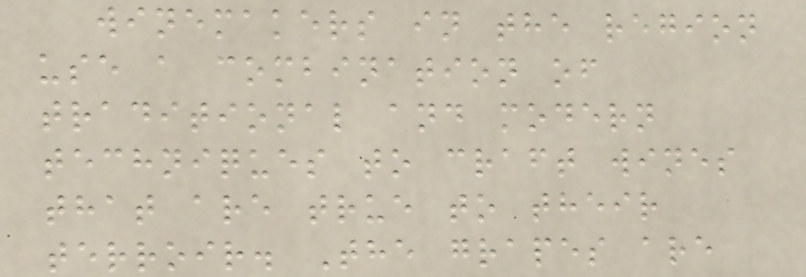winemakers in the region
use a combination of
traditional and modern
techniques to craft wines
that are true to their
terroir. The grapes are
